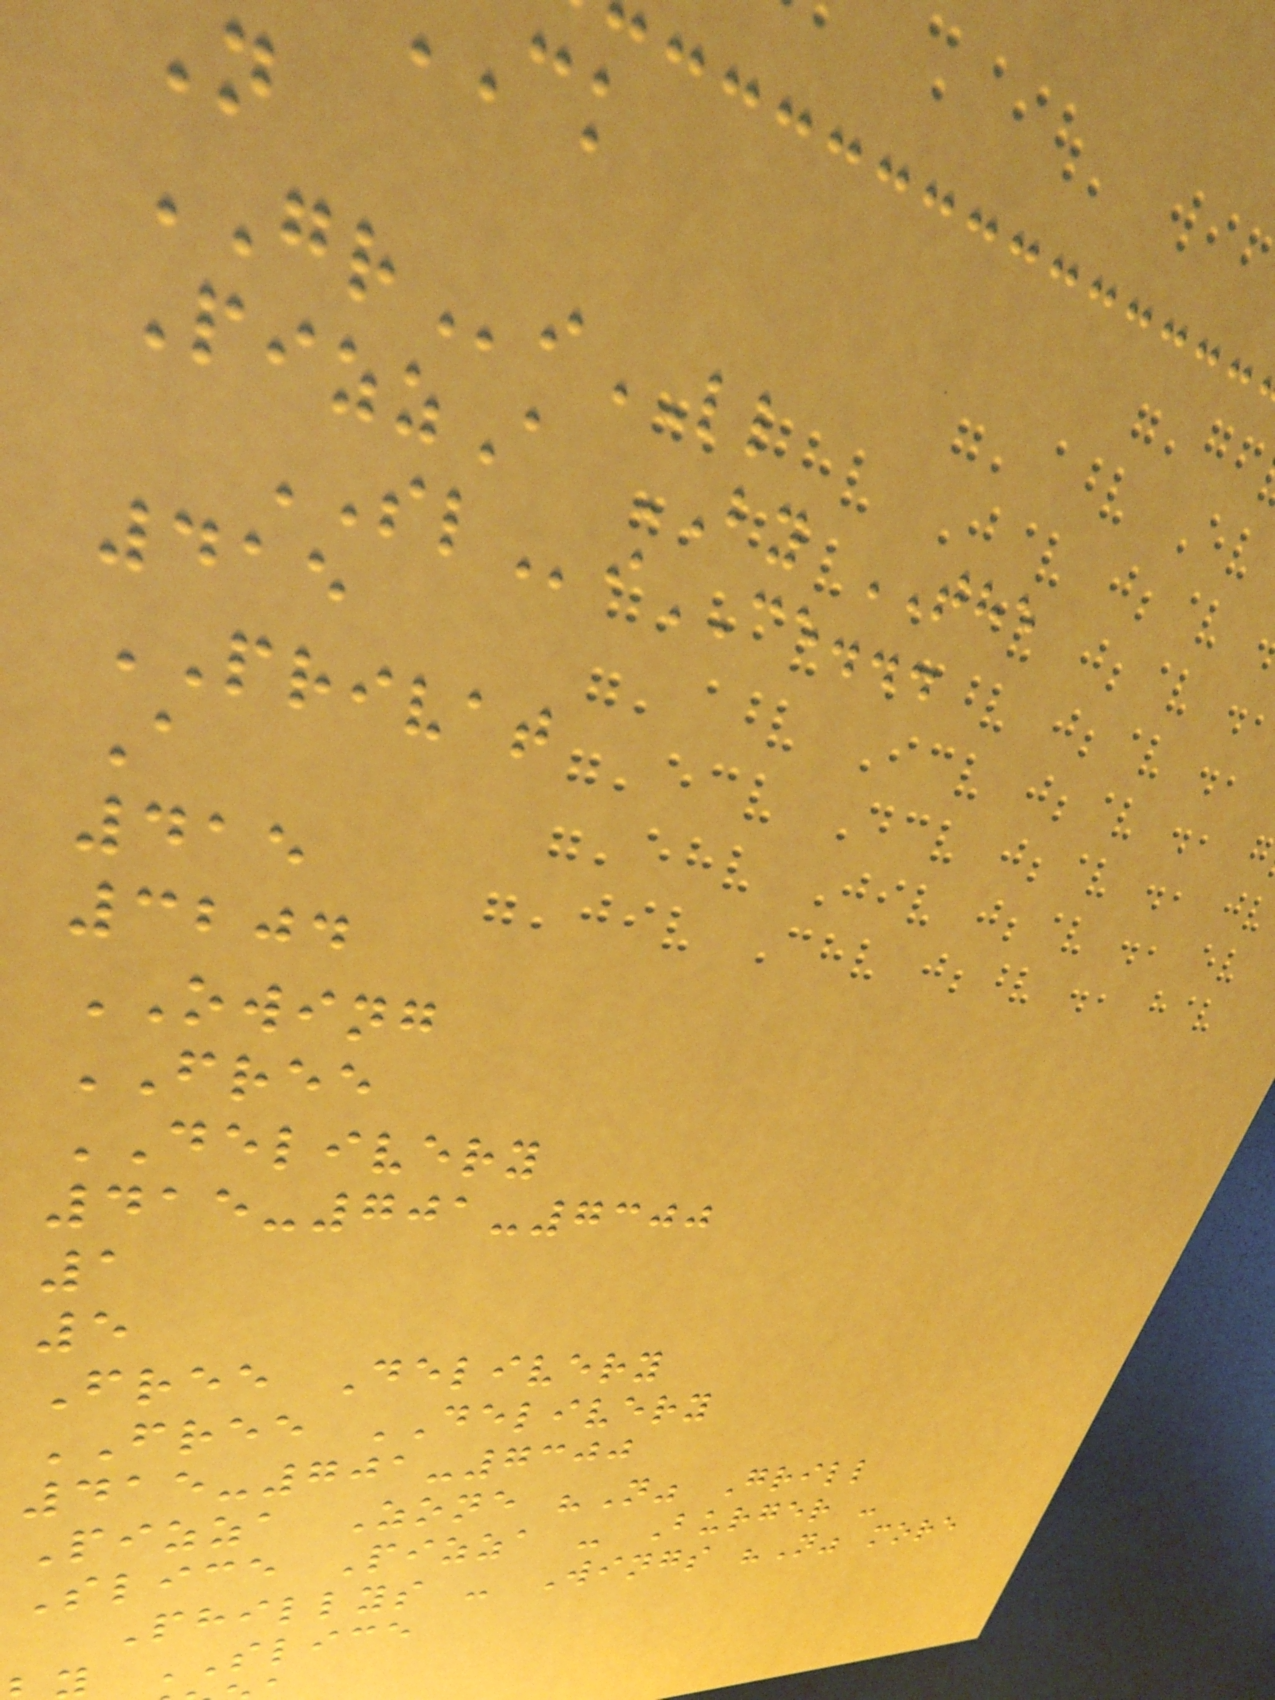GRiLL
PizzA BY THE
SLiCE...
415
PRIVAT
A
415
3204
OWING
FREE
DELIVERY
415-701-7300
1
5
Free Delivery
FREE DELIVERY
415-701-7300
Pizza Zone "N" Grill
Slice Pizza - Burger -
Phillys - Wings "N" more
SLICE
